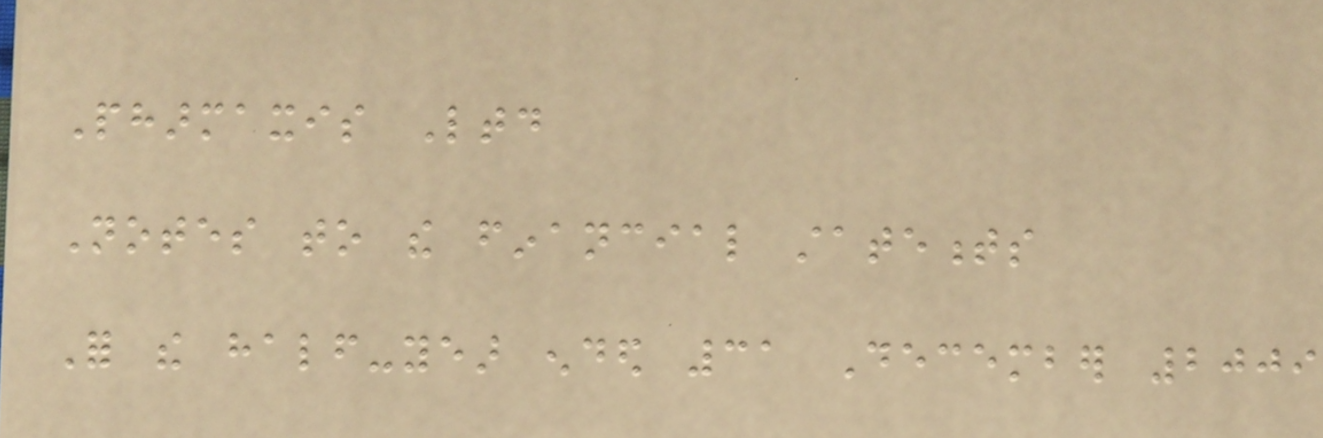Pharmaxis Ltd
Notes to the financial statements
For the half-year ended 31 December 2009
